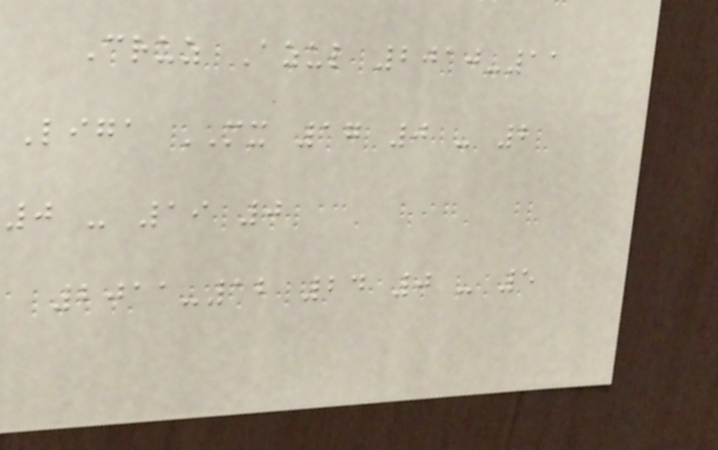Cruz Azul 2010-11
Liga MX 17 0 - 2
0 - 19 0
2011-12 24 0 - 5
